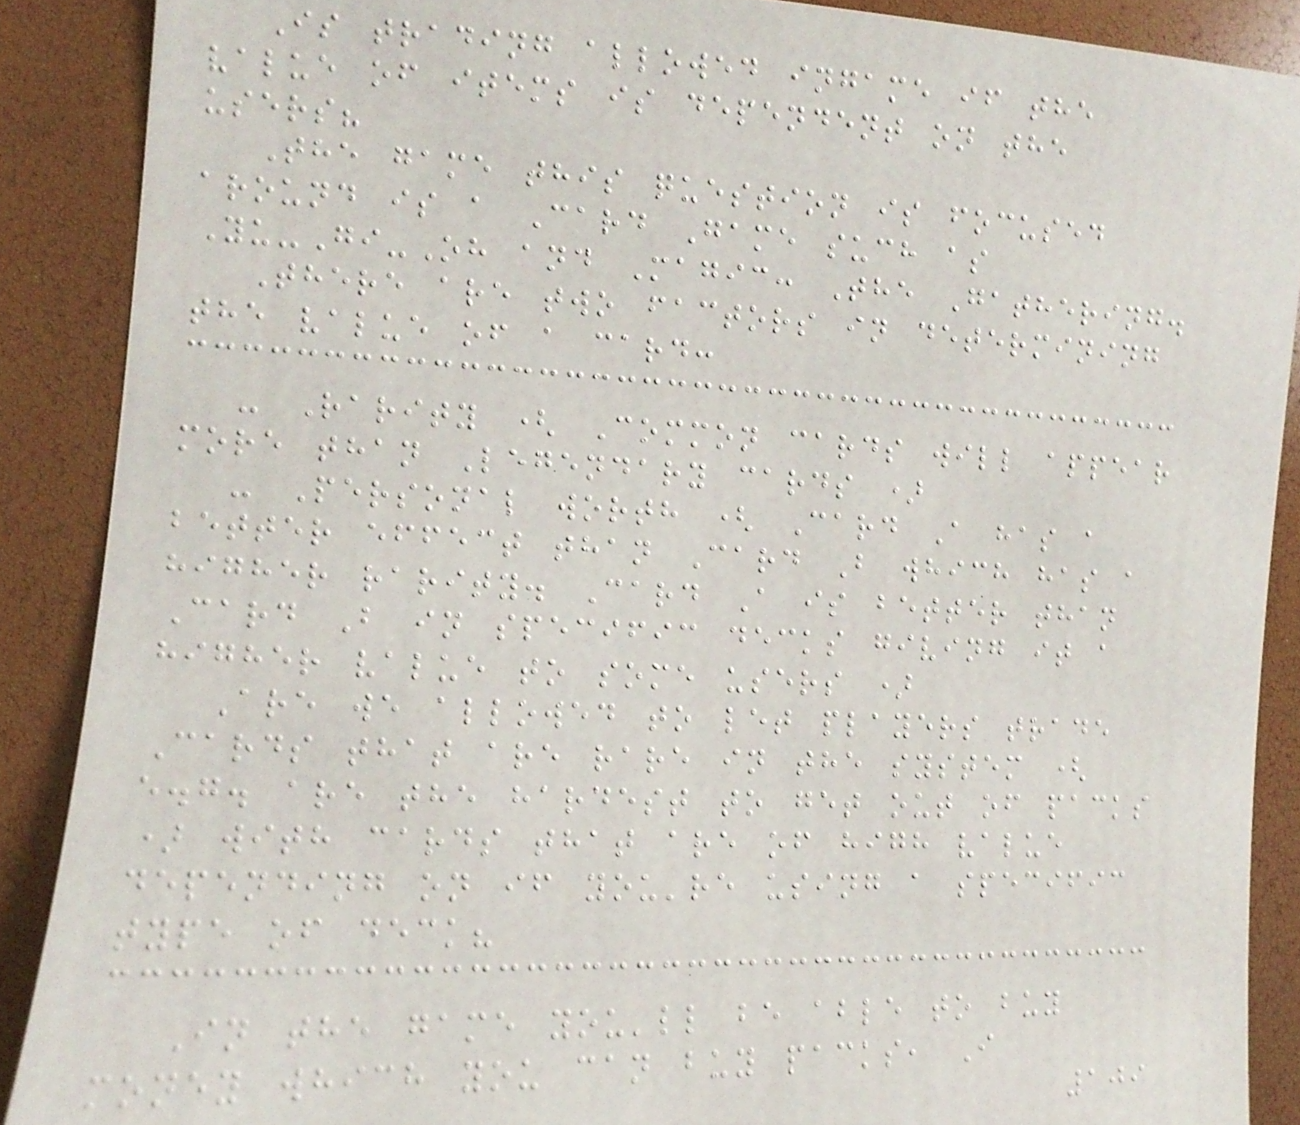Is trading allowed ingame if the
value of items is dependent on the
users?
The game this question is focused
around is a Card Game such as
Yu-Gi-Oh and Magic: The Gathering.
There are two factors in determining
the value of a card:
- Rarity ( Common cards will appear
more than Legendary cards )
- Personal worth ( Card A has a
better effect than Card B which has a
higher rarity. Card A is better than
Card B in specific decks giving it a
higher value to some users )
Are we allowed to let players trade
Cards that are rare in the system (
e.g. are the hardest to get out of packs
) with cards that are of high value
depending on if you're using a specific
type of deck?
In the game you'll be able to buy
money which you can buy packs, I
109
